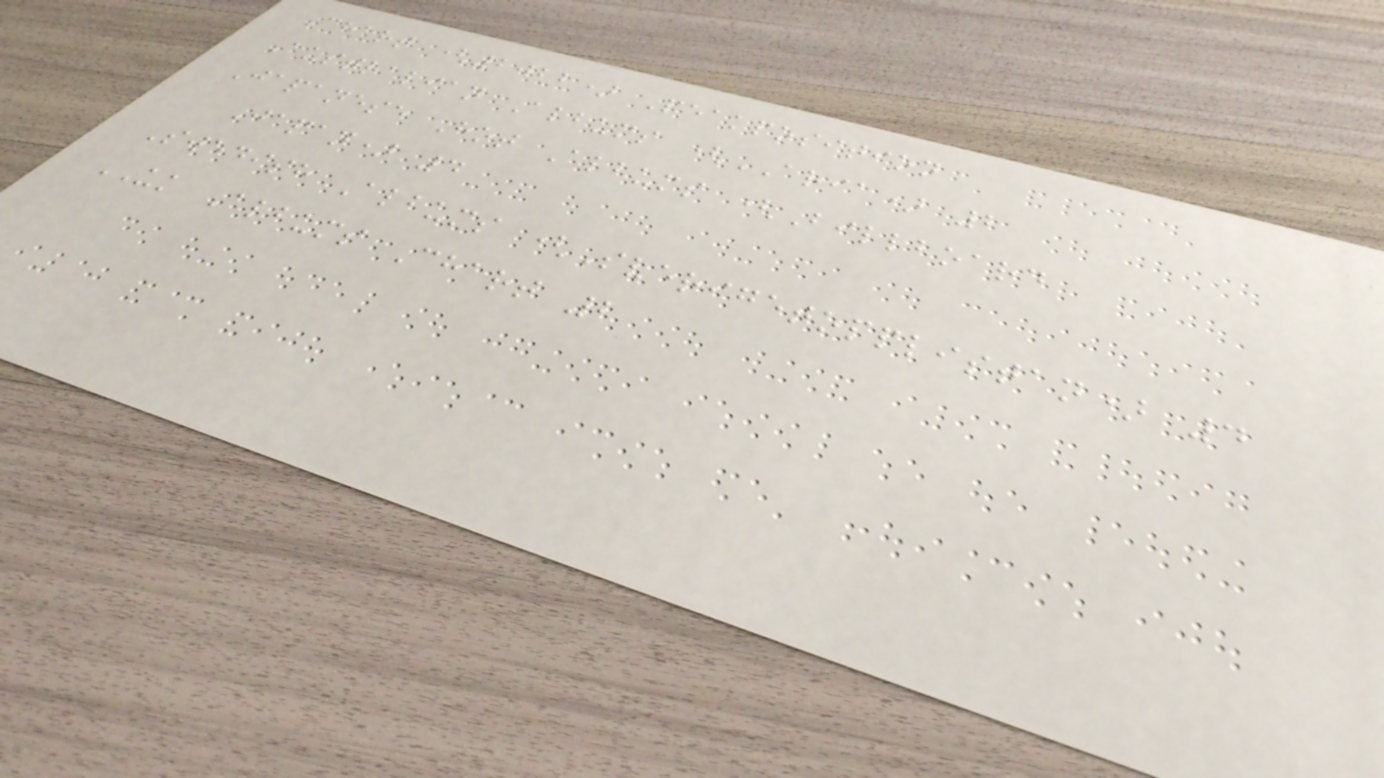Chart (2022) Peakposition
Australian Albums (ARIA) 2
Japanese Hot Albums (Billboard
Japan) 4
Swedish Albums (Sverigetopplistan) 4
UK Albums Chart 2
